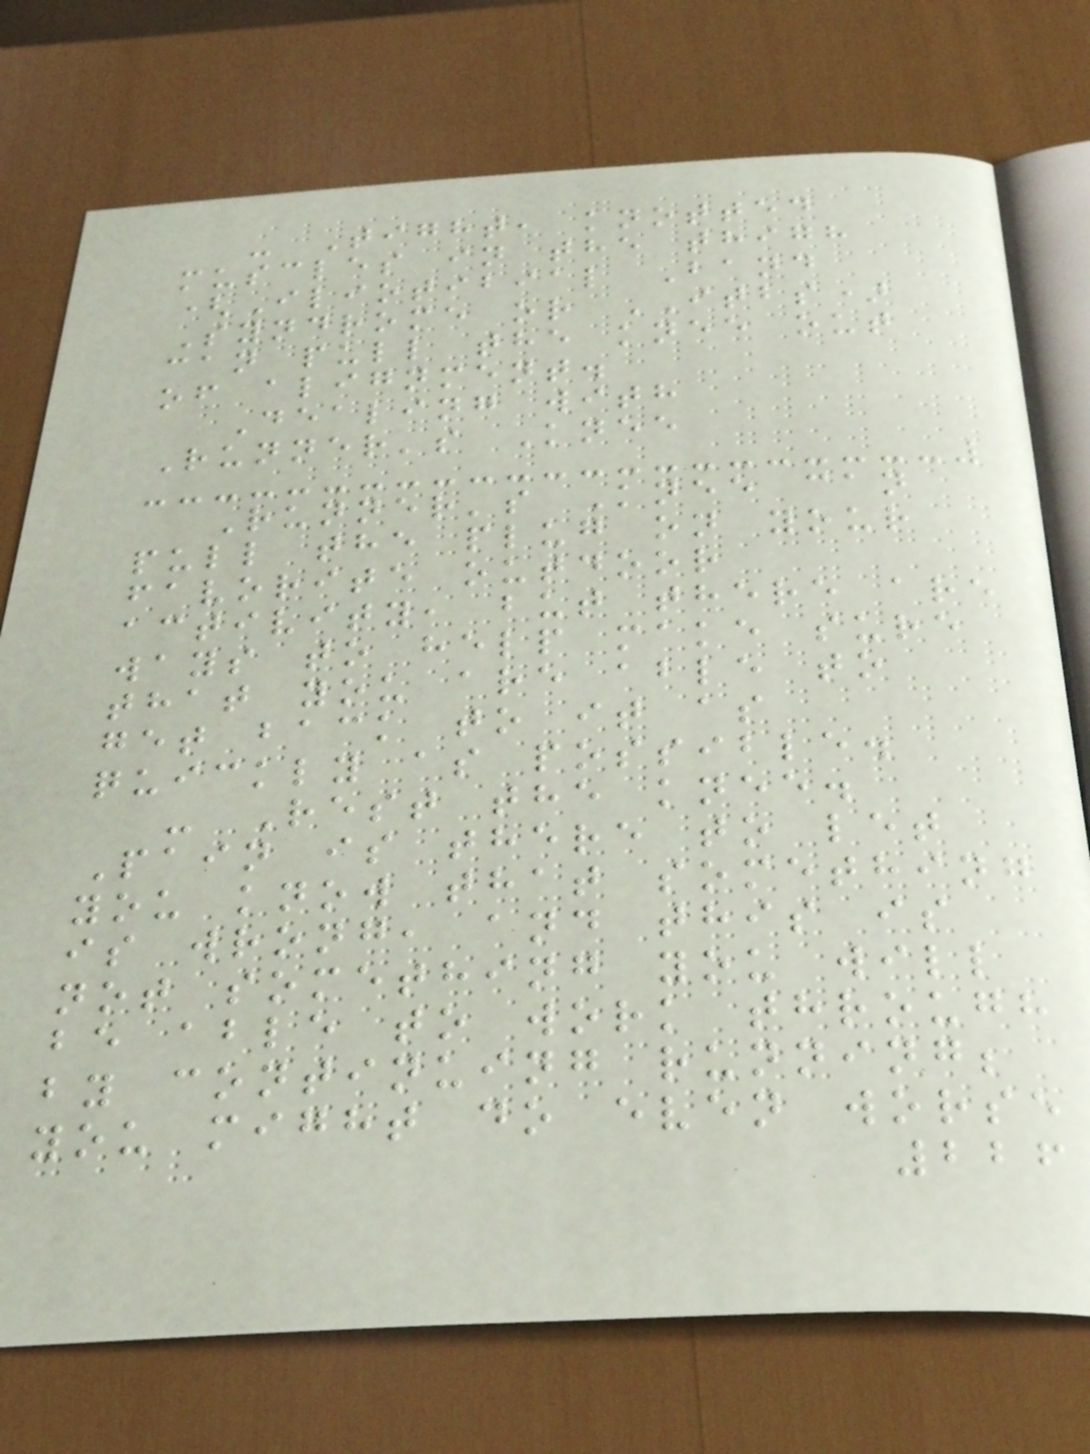- Tight, knotted
muscles in the thigh
(Iliotibial Band
Syndrome or ITBS)
can pull the knee out
of alignment.
Dealing with
Runner's Knee
Runner's Knee can
pull the plug on your
favorite outdoor
activity, but there are
ways to help make sure
that you are able to
get back to it as
quickly as possible.
- Rest the knee.
Pain is there to let
you know that something
is wrong, and this is
not something you will
be able to work through
by continuing running;
you might do even worse
226
